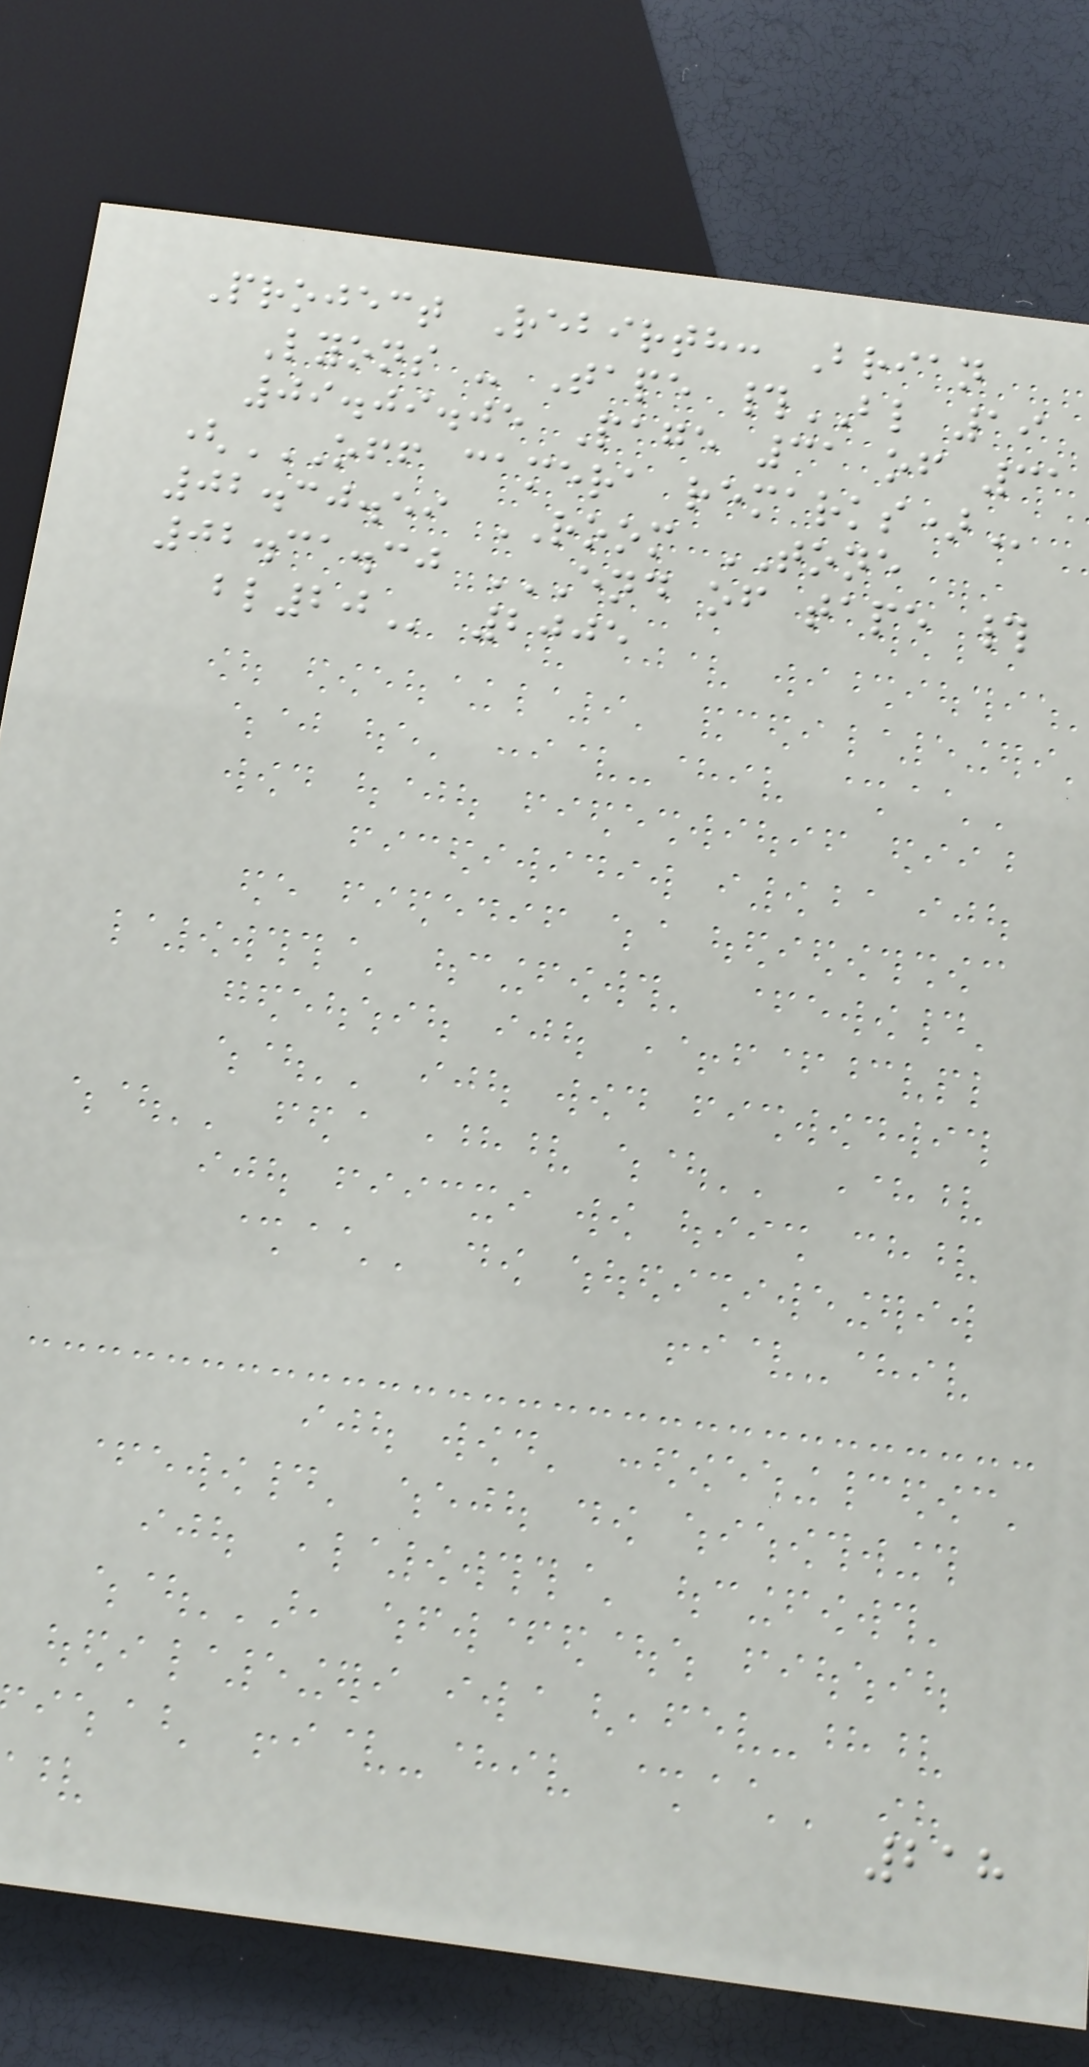Project Rebirth: Brian
Lyons - Tape #BL 19
09.09.05 Page 31 of 31
(OFF CAMERA REMARKS)
02.30.59 ROOM TONE
02.31.30 END OF TAPE #
BL20 2005
218
